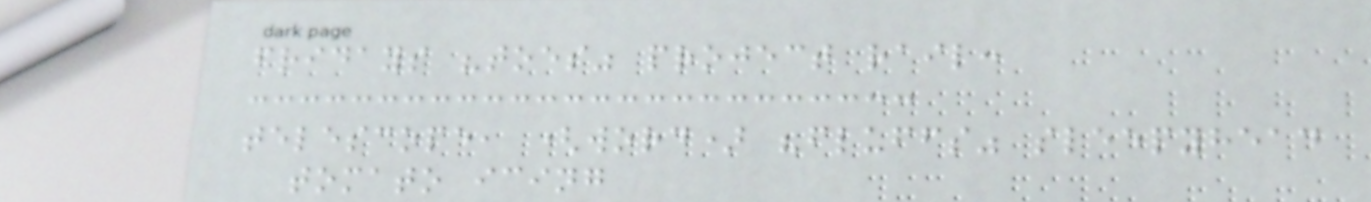fridays "toes" project rail:
telescope, (word) "fluffs" sleepyhead
tomato icing
